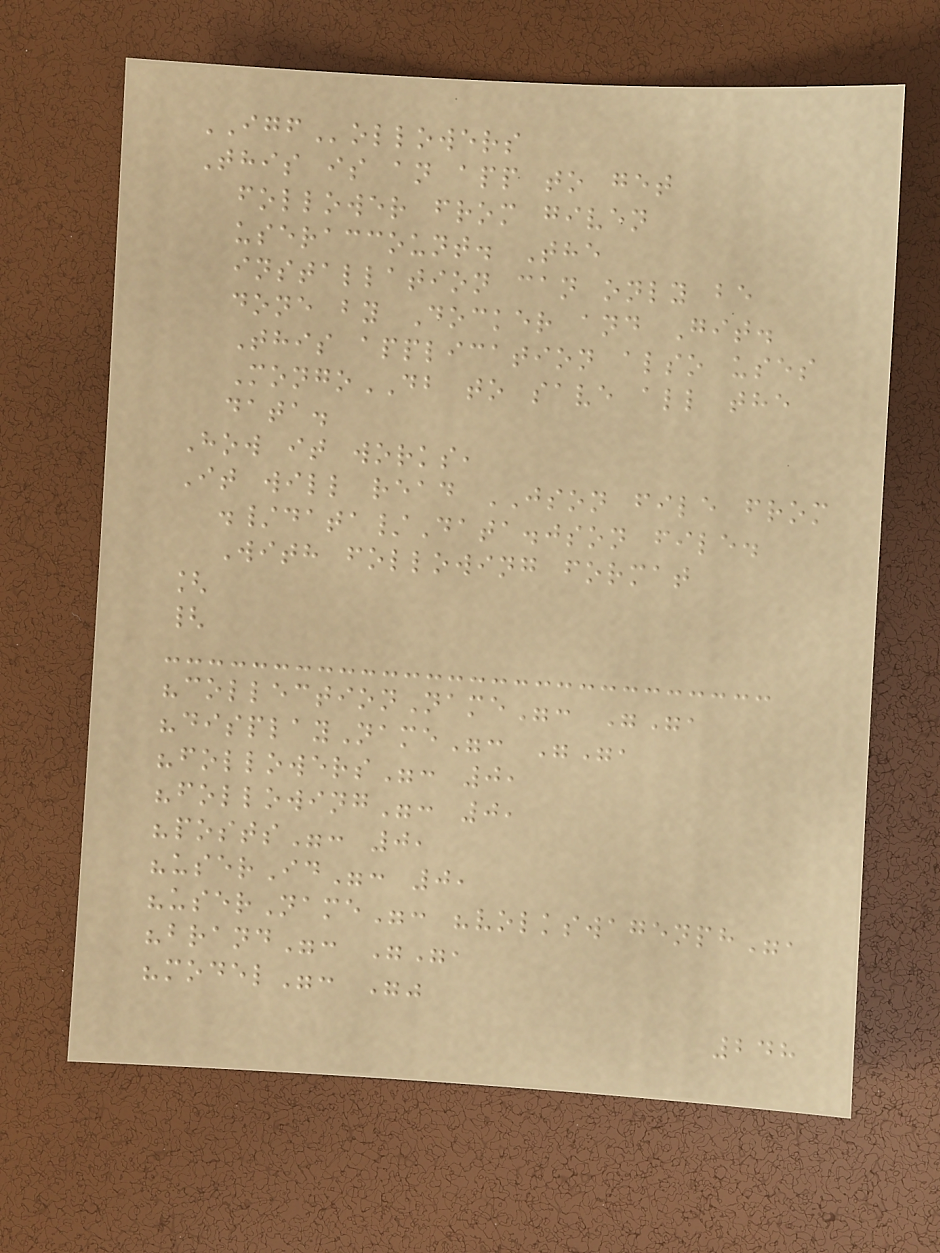IGFollowers
This is an app to get
follower from given
useraccount. The
installation can only be
done by Docker and Git.
This application also uses
MongoDB to save all the
data.
How it works,
It will read JSON file from
./data/Data.json file.
With following format
[
{
"collectionName": "",
"displayName": "",
"followers": 0,
"following": 0,
"posts": 0,
"userId": 0,
"userName": "volkswagenph",
"brand": "",
"model": ""
248
